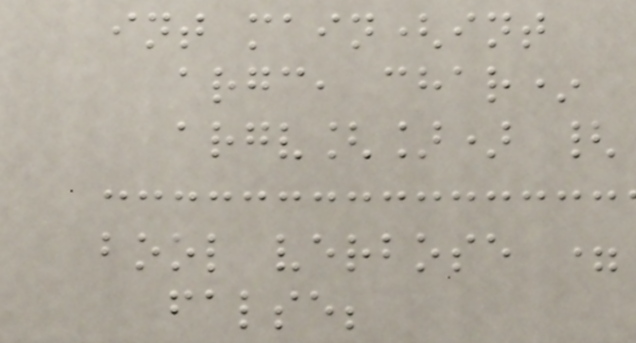int main(int
argc, char*
argv[]) {
bool verbose =
false;
